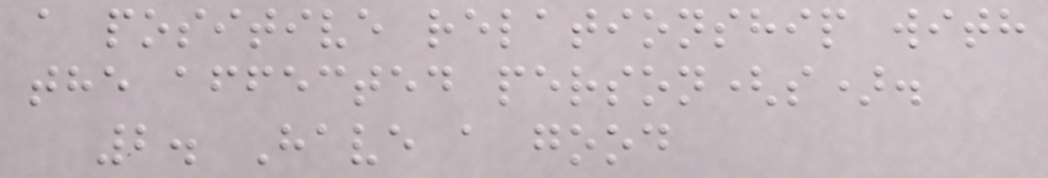a positive relationship with
the affected person(s).
2. Have a good
